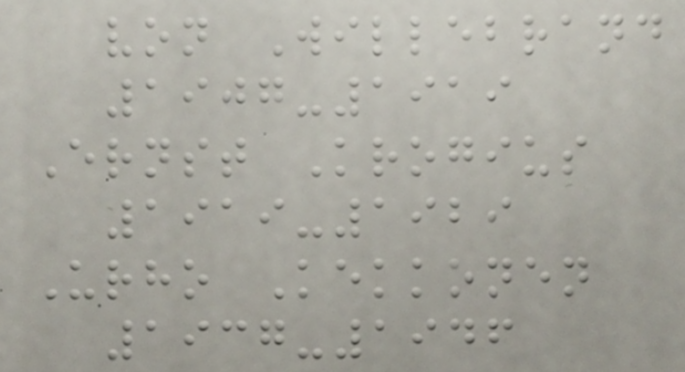von Willebrand
1907-1919
Ernst Krogius
1919-1929
Urho Kekkonen
1937-1946
